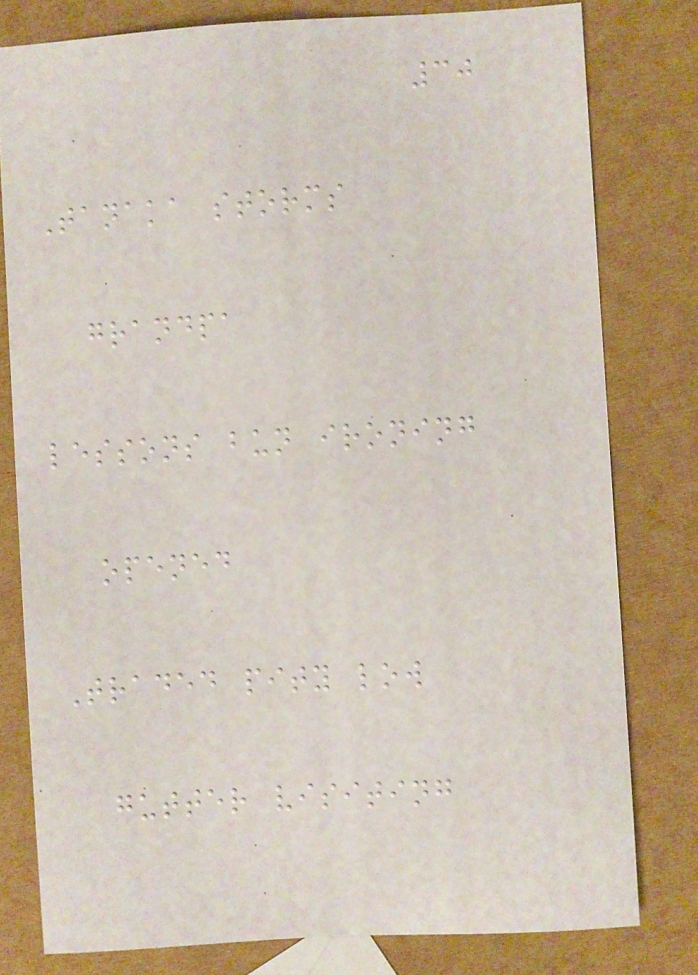30
Tanaka storms
grandpa
lessons bun ironing
opened
Traded pity low
gutter visiting
